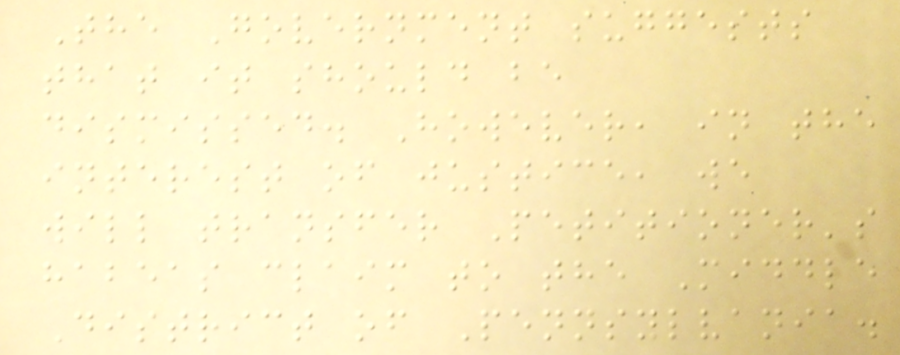The Government suggests
that it should be
dismissed. However, in the
interest of justice, we
will transfer Petitioner's
habeas claim to the Middle
District of Pennsylvania.
